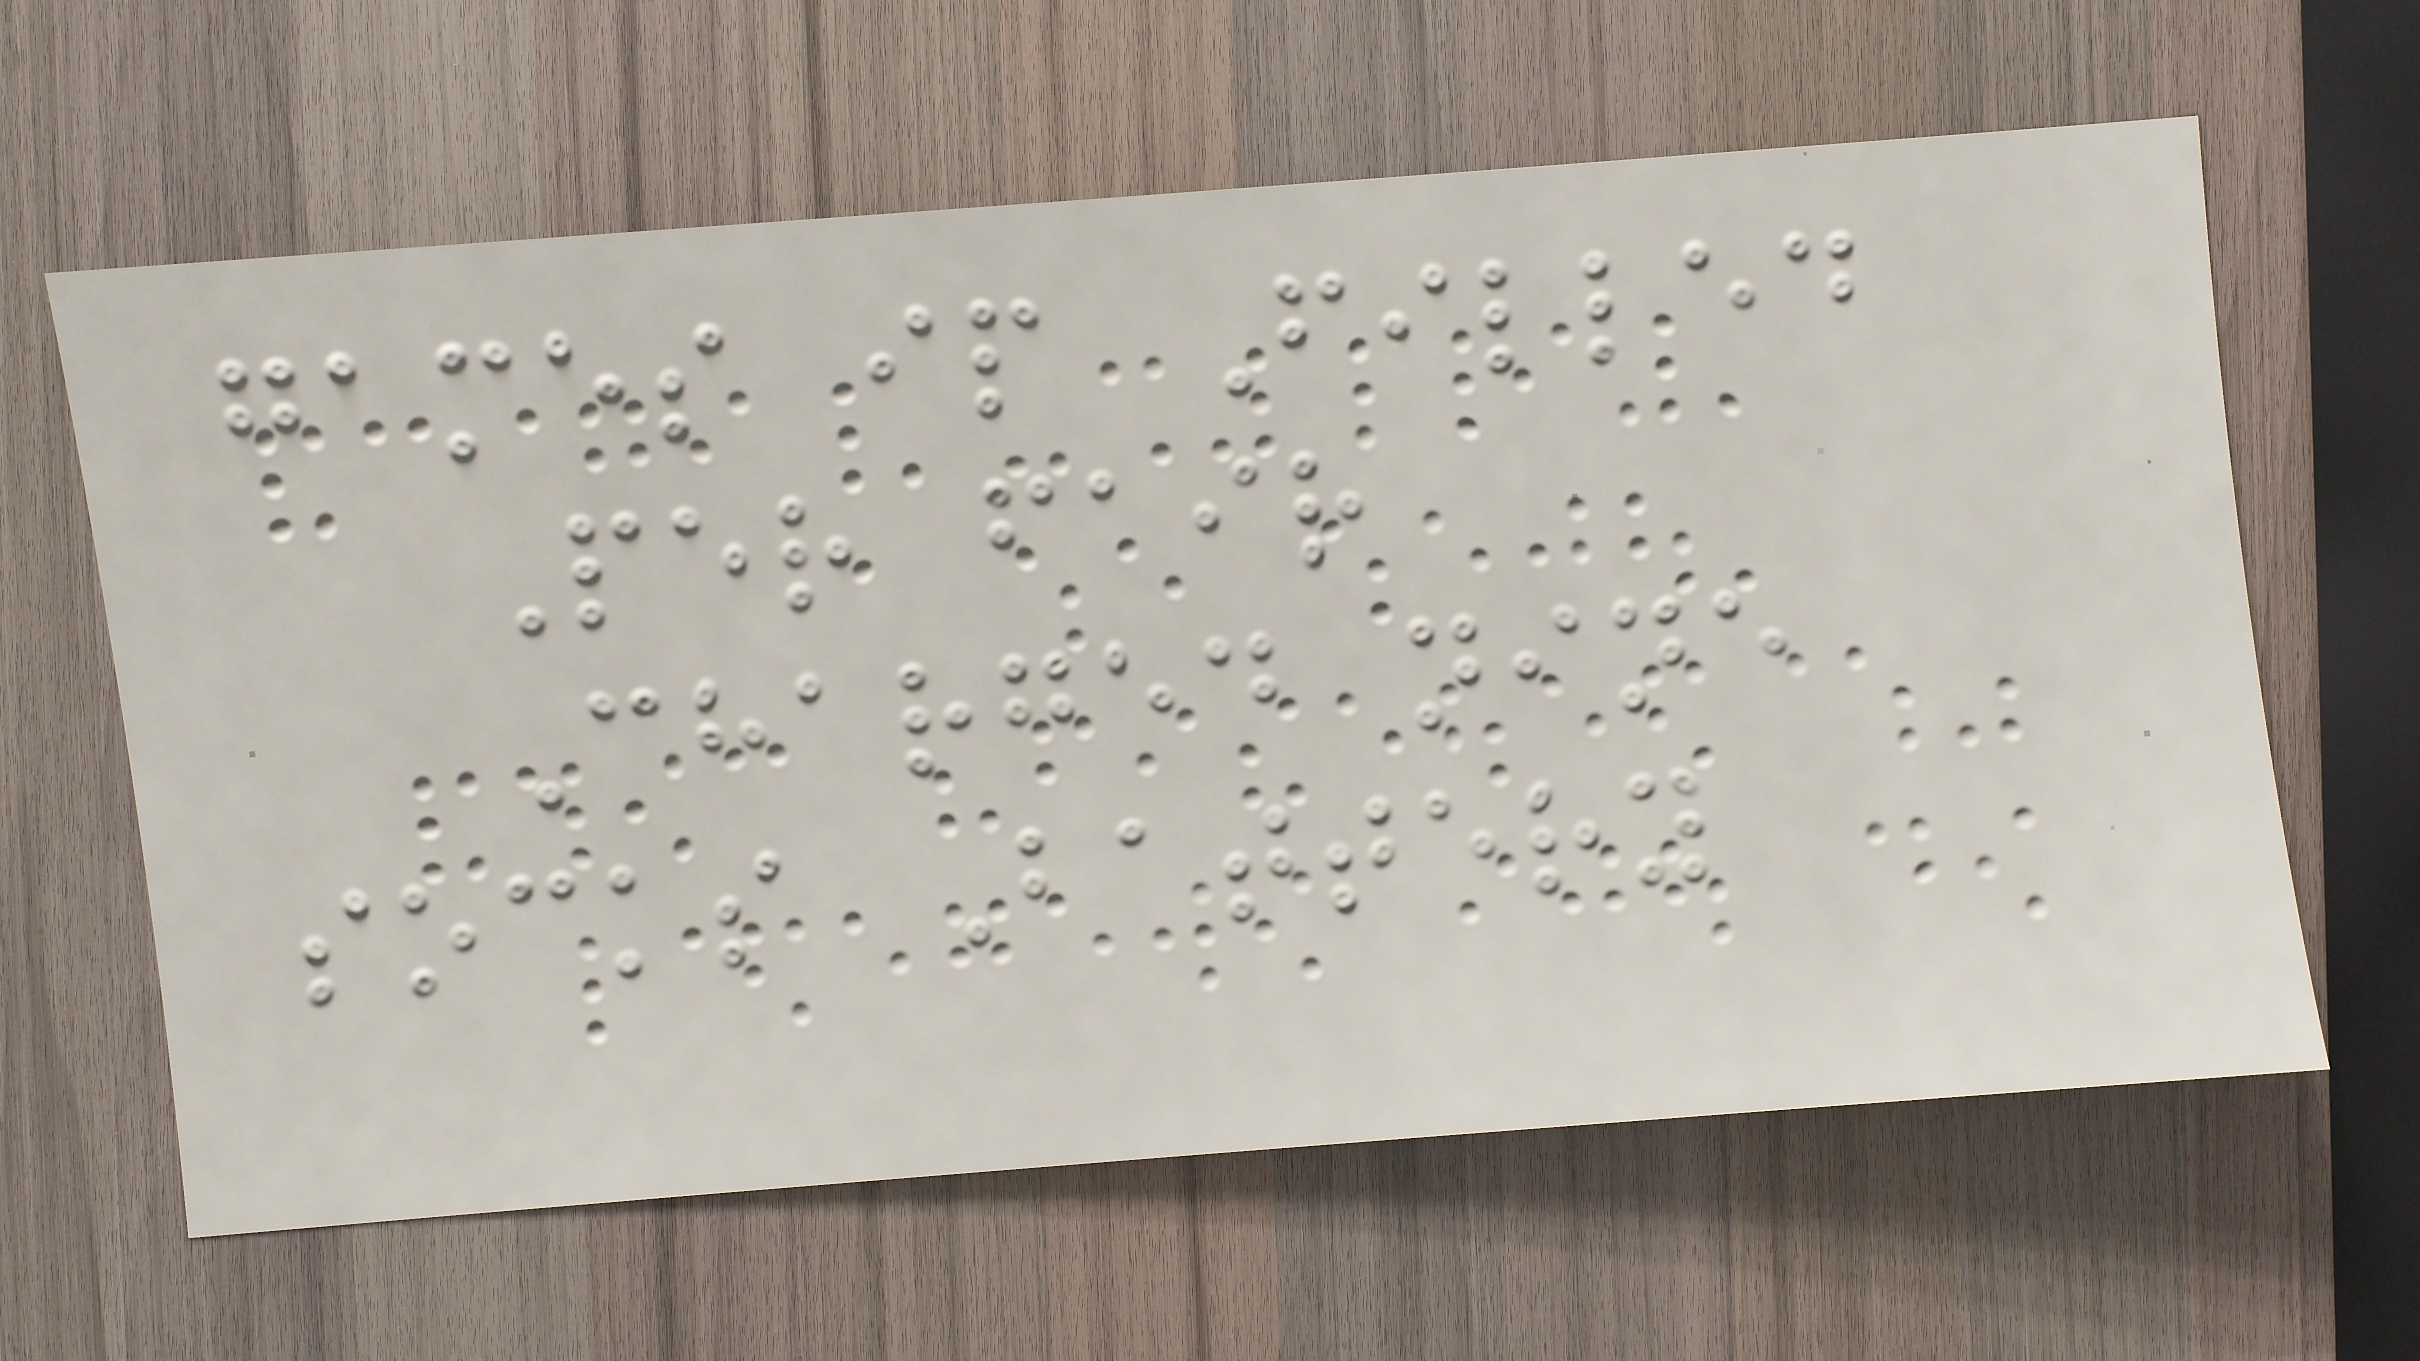games ip Filled
Per fair
Charged nine
socks Battery
